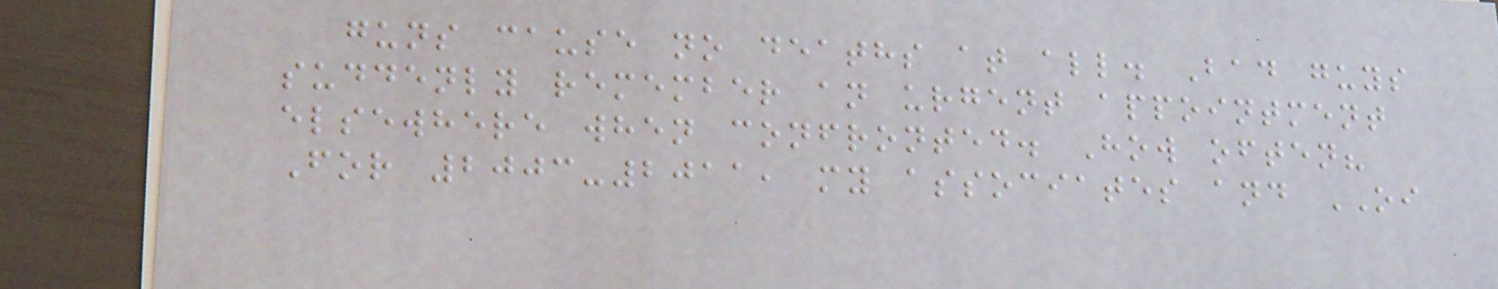guns cause no deaths at all. Bad guys
suddenly remember an urgent appointment
elsewhere when confronted. How often?
For 2003-2011, my associates and OI
